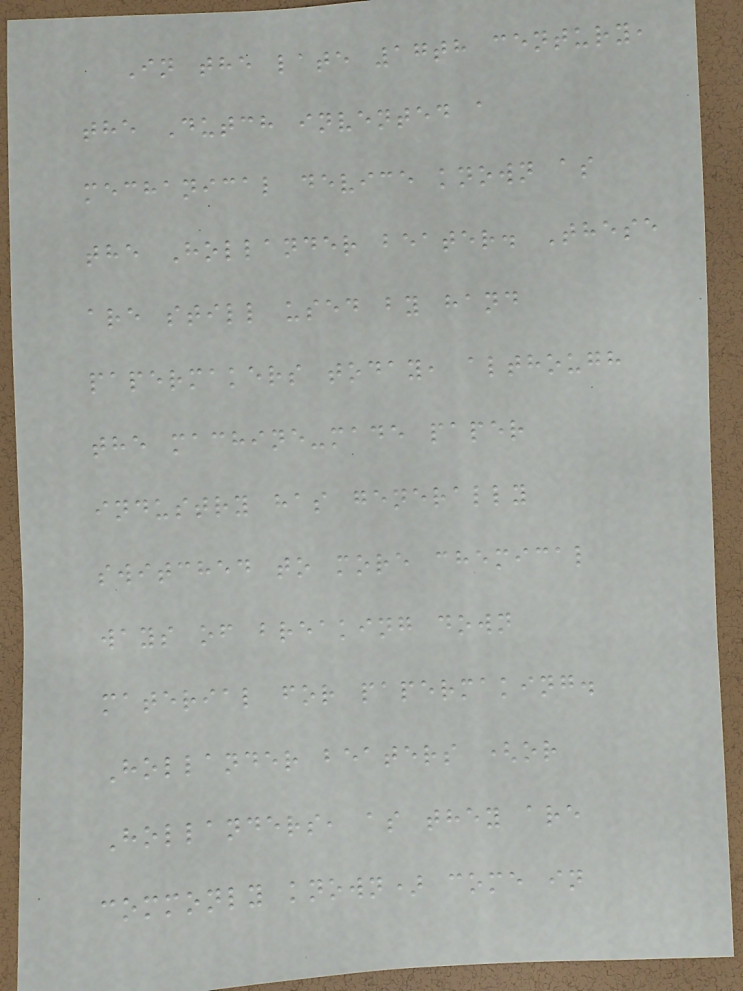In the late 17th century,
the Dutch invented a
mechanical device known as
the Hollander beater. These
are still used by hand
papermakers today, although
the machine-made paper
industry has generally
switched to more chemical
ways of breaking down
material for papermaking.
Hollander beaters (or
Hollanders, as they are
commonly known) come in
